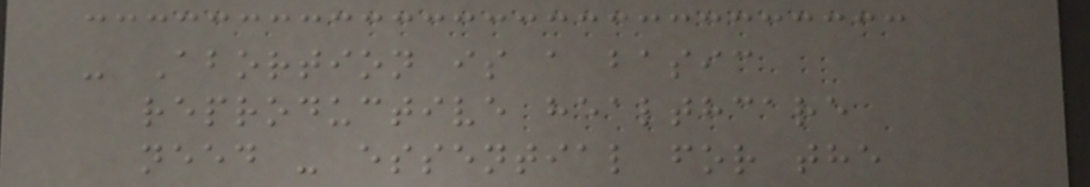- Abortion is a basic
reproductive healthcare
need - essential for the
